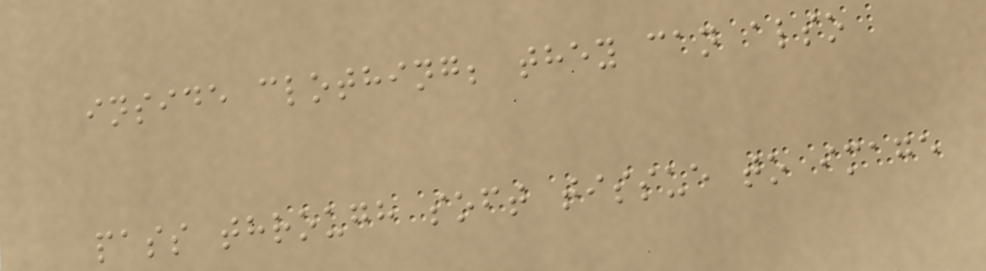inside clothing; they can also
pass through soft tissue to image
